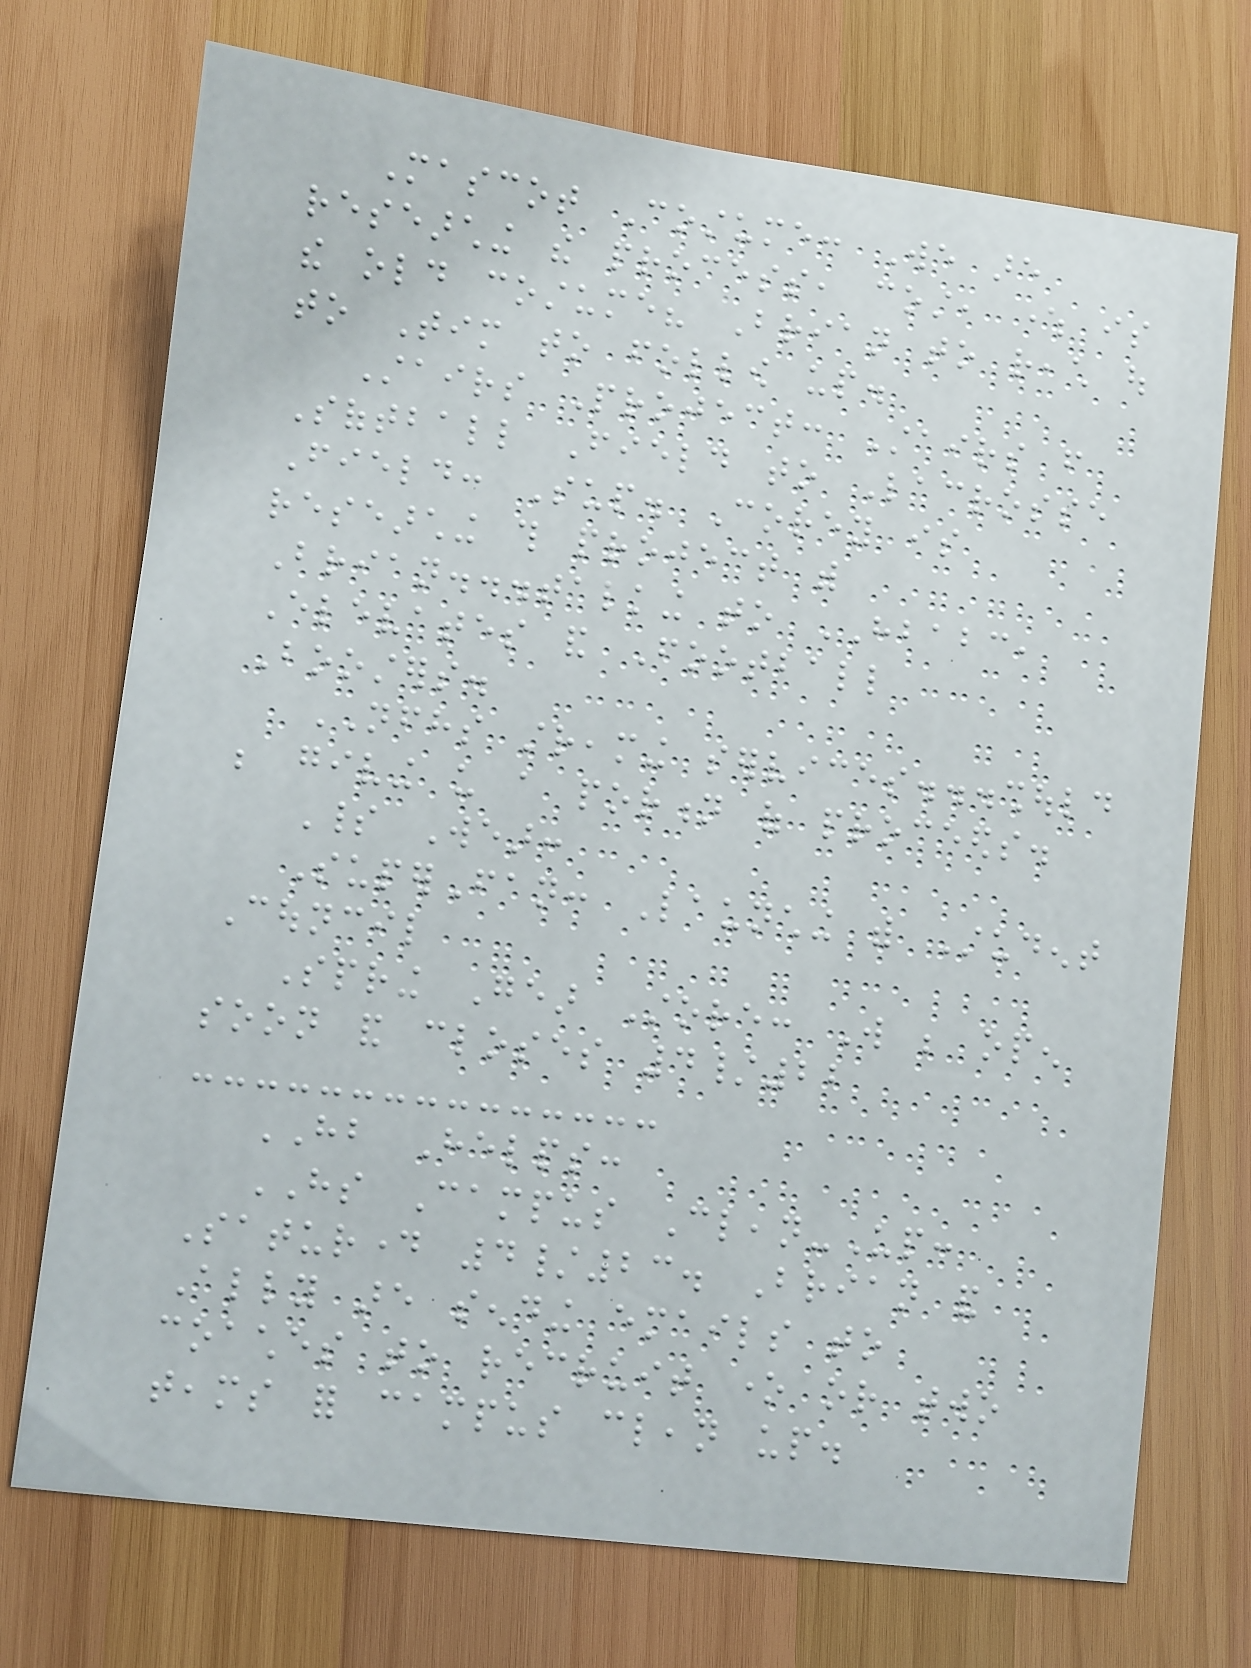Mascot Costume: We are
researching the process, cost, where is
the old costume? Brian to reach out
to Tim to follow up.
Stairs Project: Stairs from
Softball Field to Lacrosse
Field: Sup. Corey is
researching this project with
Brian...talking to HBABC,
Elevates and Football
Boosters.
NFHS streaming services...should
be giving us a portion of proceeds.
Spirit Wear:
SuperFan: Launching with Student
Council
Spring Gear Store: Will be open
soon and closes 4/22
HB Helps:
HS Campus Clean-Up:
Saturday 4/23. Brian and
Ally are sending emails to
coaches to recruit one or two
teams for campus clean up.
